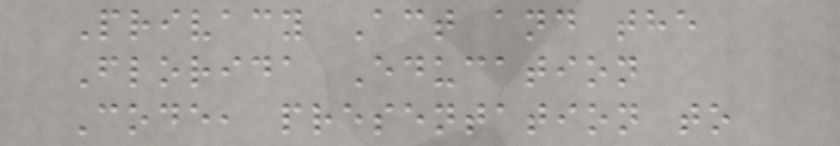Privacy Act and the
Florida Education
Code, presentation to
